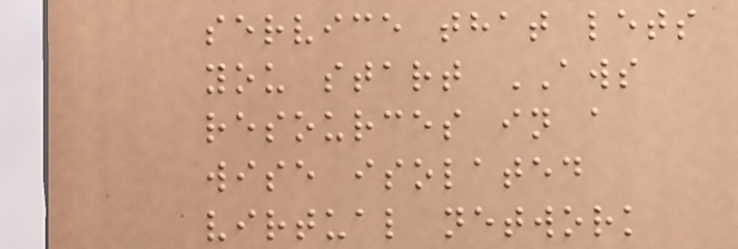service that lets
you start AWS
resources in a
wise isolated
virtual network
